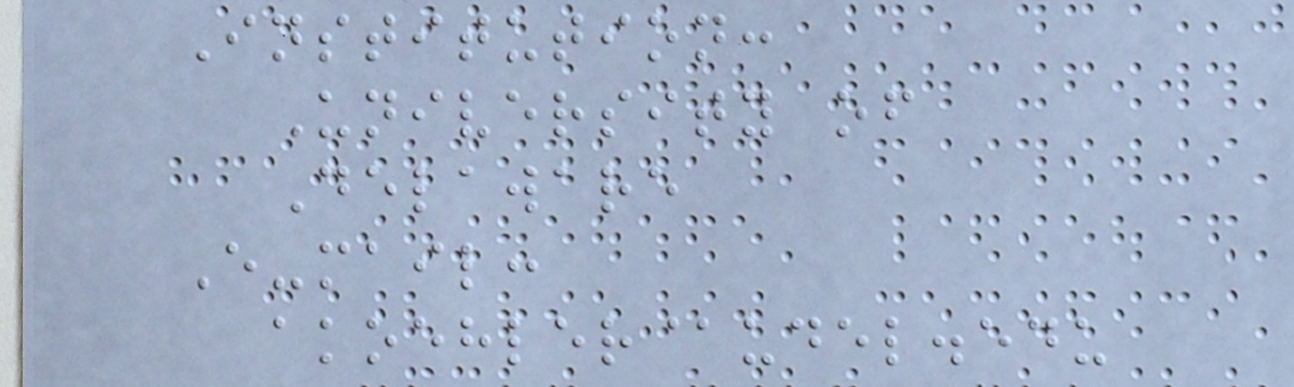Institution:
University of
Delaware
E-mail:
akoehler@udel.edu
